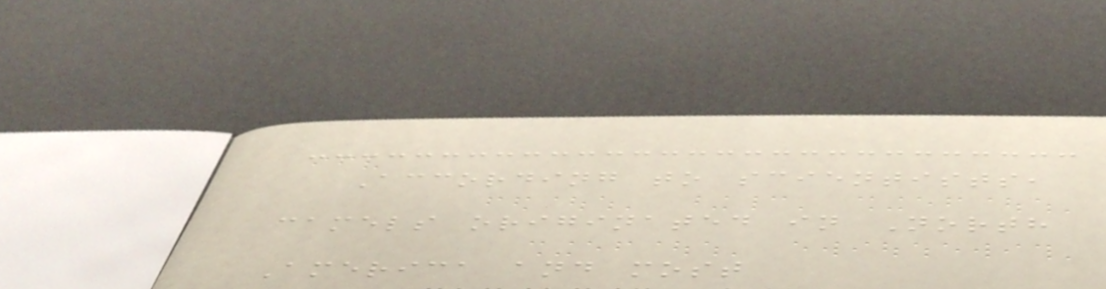According to scientists,
camels originated in North
America and most
